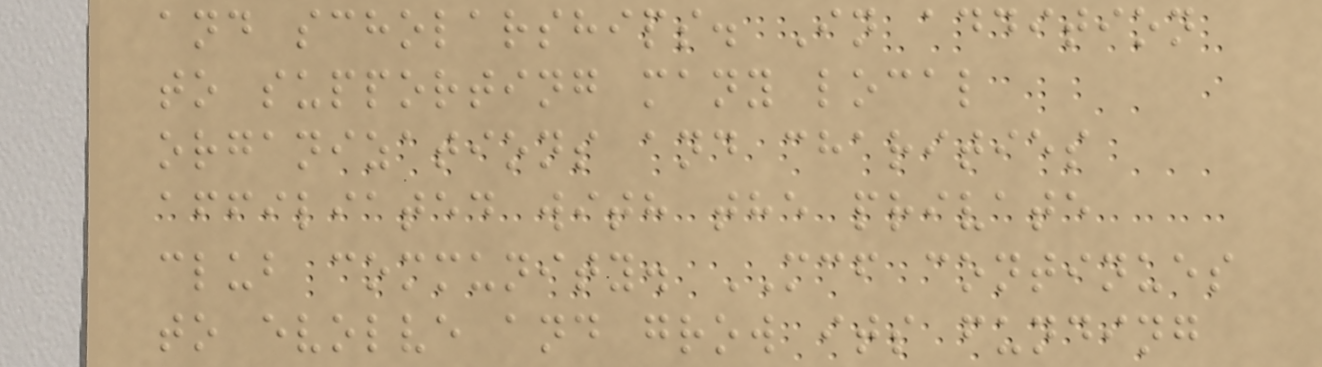and scholarships. In addition
to supporting many local
organizations and charities
affiliated with the private
club community. MCF continues
to evolve and grow its funding
